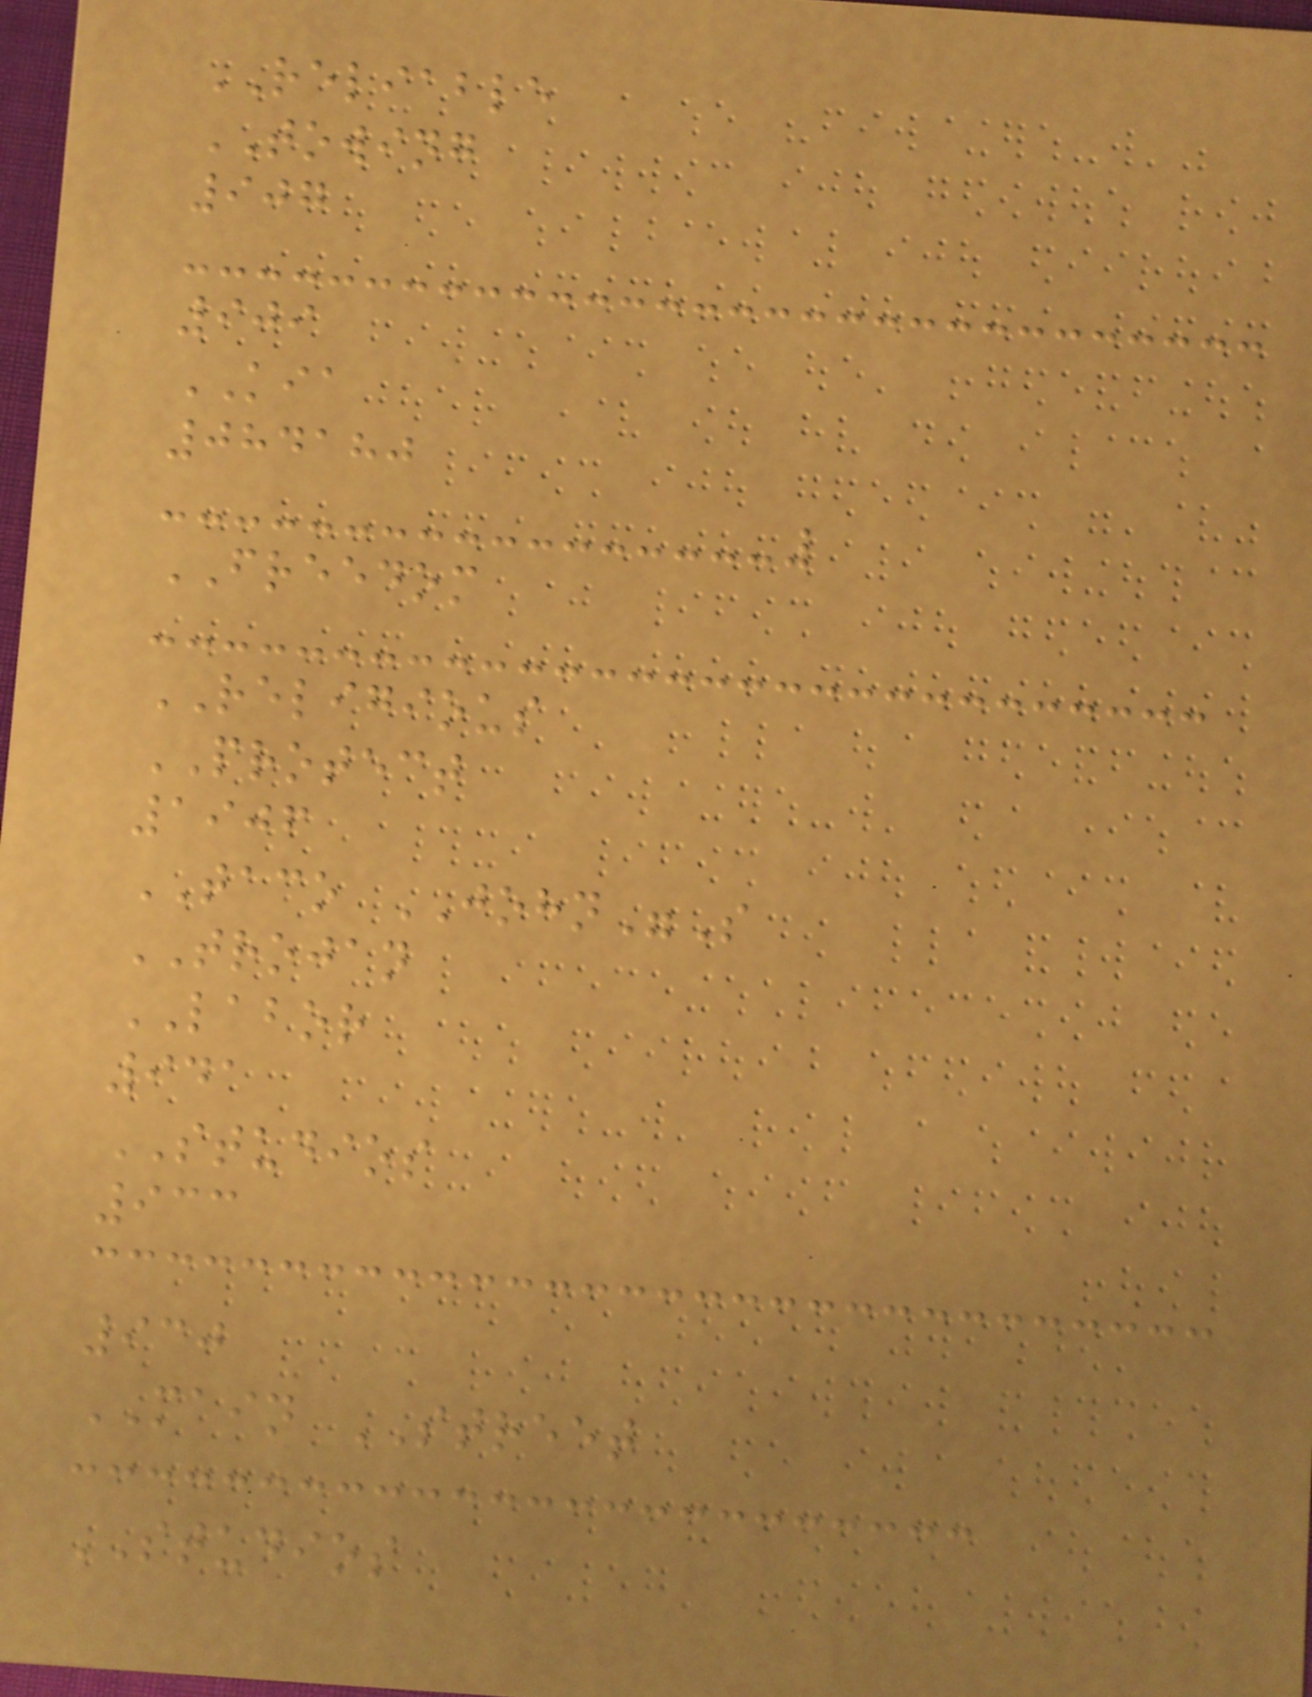RELIABLE
TOWING
907
909
KIA
084180
FREEDOM
RELIGIOUS
PROTECT
1906
TACO JOHN"S
TROJAN
LABOR
941
STUDIOS
933
930
MAIN STREET
STUDIOS
